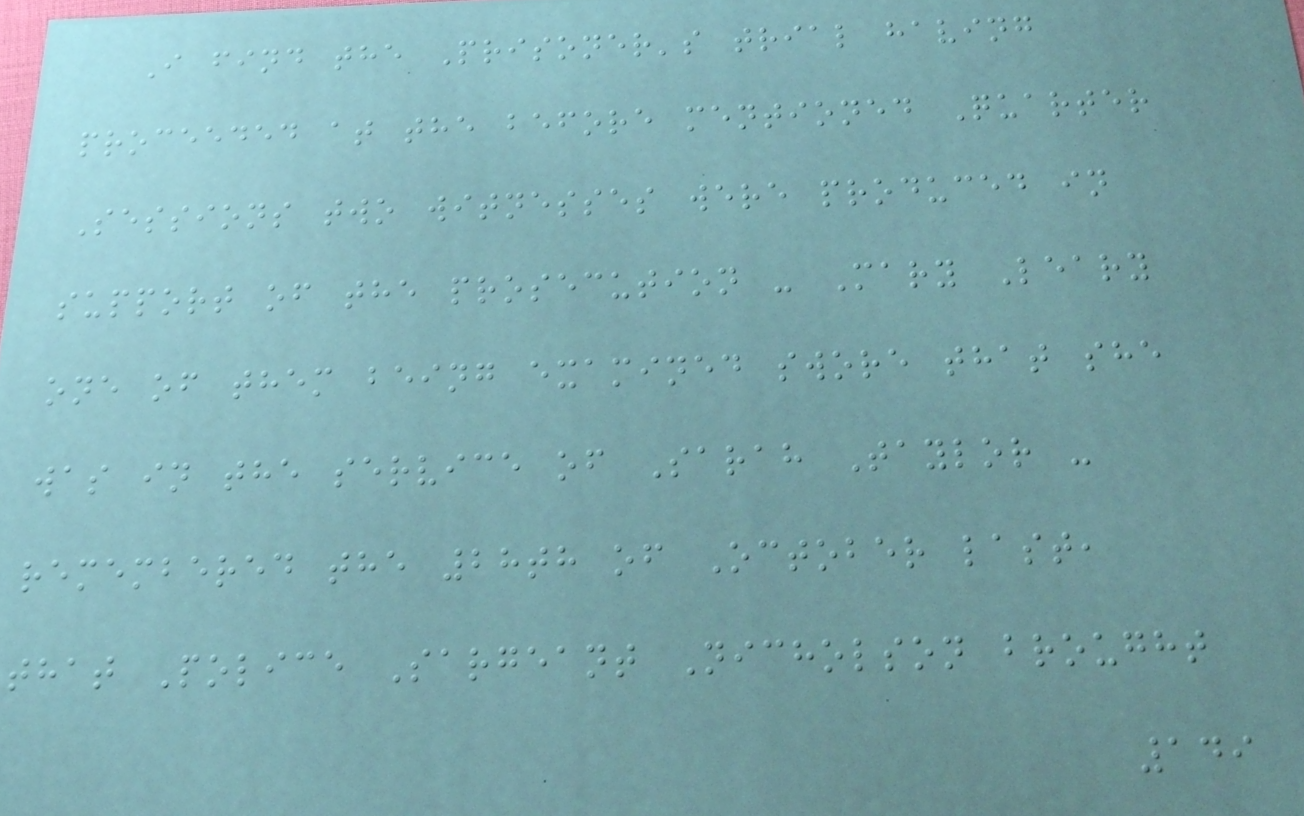I find the Prisoner's trial having
proceeded at the before mentioned Quarter
Sessions two witnesses were produced in
support of the prosecution - Mary Leary
one of them being examined swore that she
was in the service of Sarah Taylor -
remembered the 28th of October last,
that Police Sargeant Nicholson brought
149
